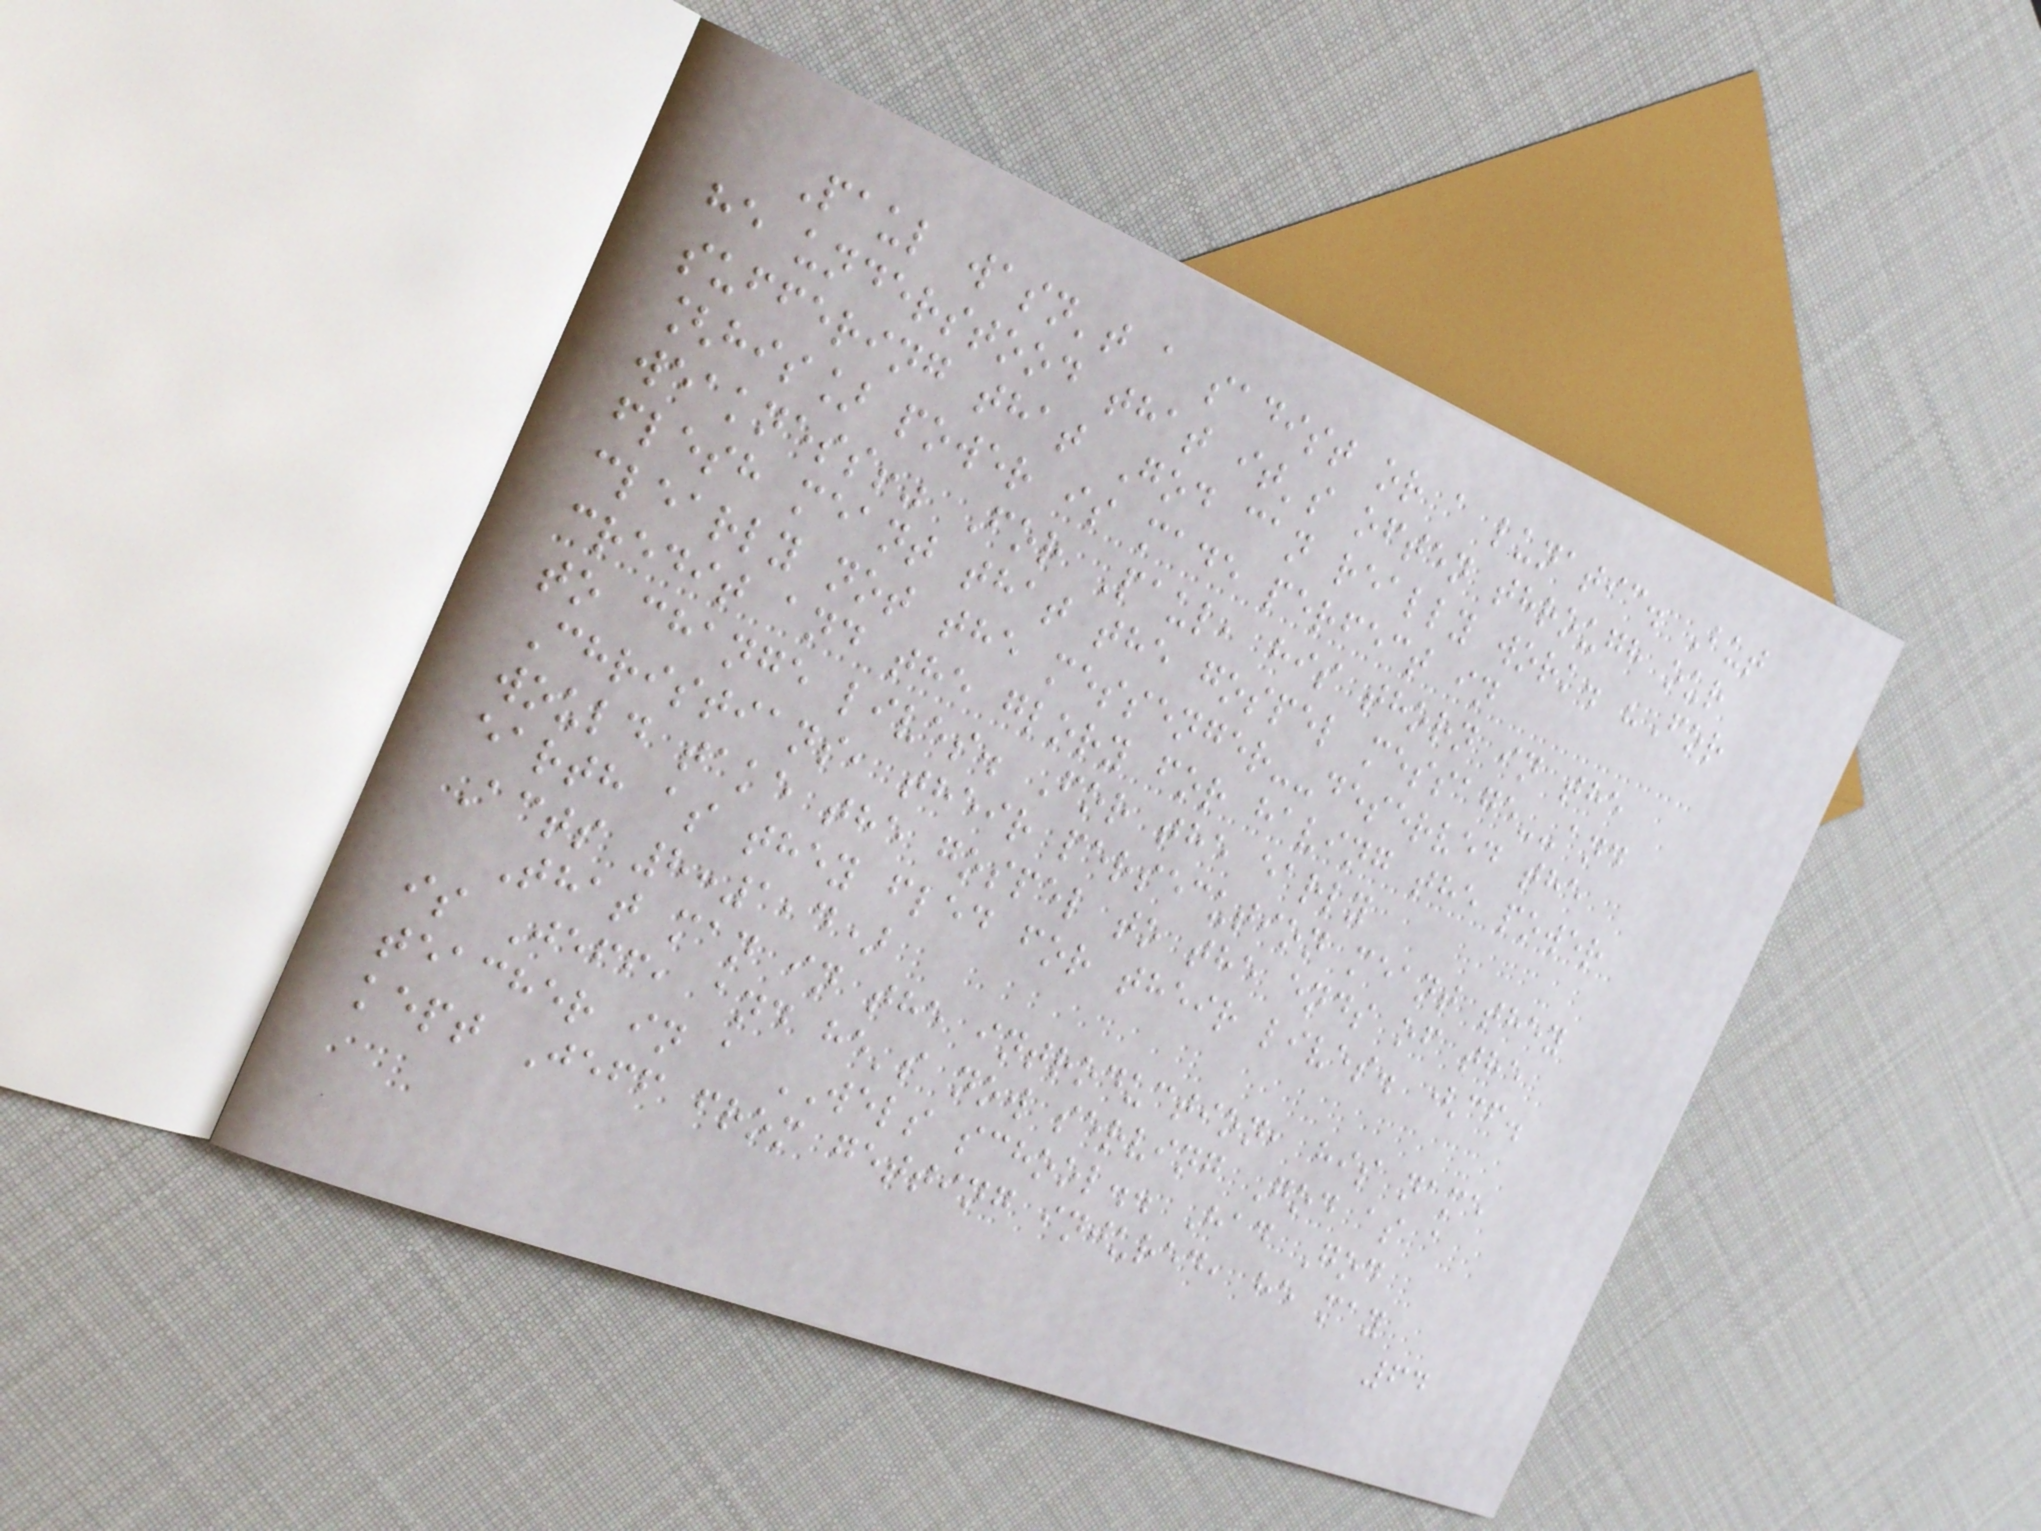Paul wasn't a sadist or a lunatic. But
he understood that it's often through our
suffering that God can really work. "For
[his] power is made perfect in
weakness!" For Paul, his thorn in the
flesh meant that the gospel message--and
clearly not the messenger--deserved the
credit and the glory for having the power
to change lives. For the early
Christians, their persecution meant they
would take the gospel to the ends of the
earth as they fled for their lives. (cf.
Acts 8:1,4)
That man in the introduction, his name
is Jeff, and he's now serving God as a
teacher in a WELS school.. Had God
kept Jeff from getting injured, he may
64
